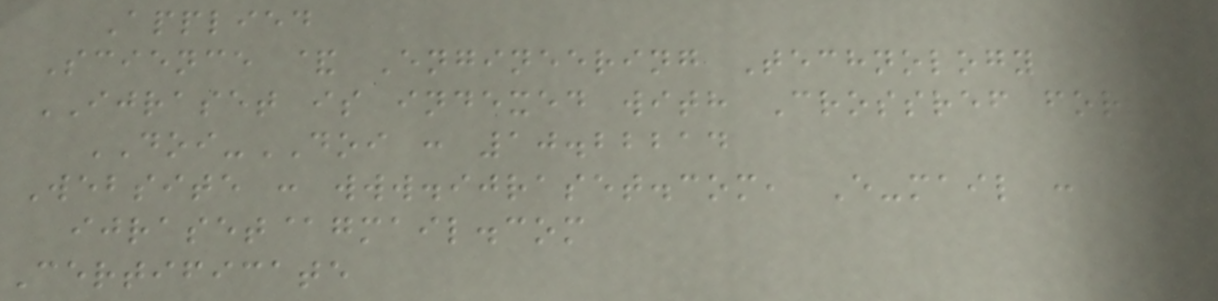Applied
Science & Engineering Technology
IJRASET is indexed with Crossref for
DOI-DOI : 10.22214
Website : www.ijraset.com, E-mail :
ijraset@gmail.com
Certificate
